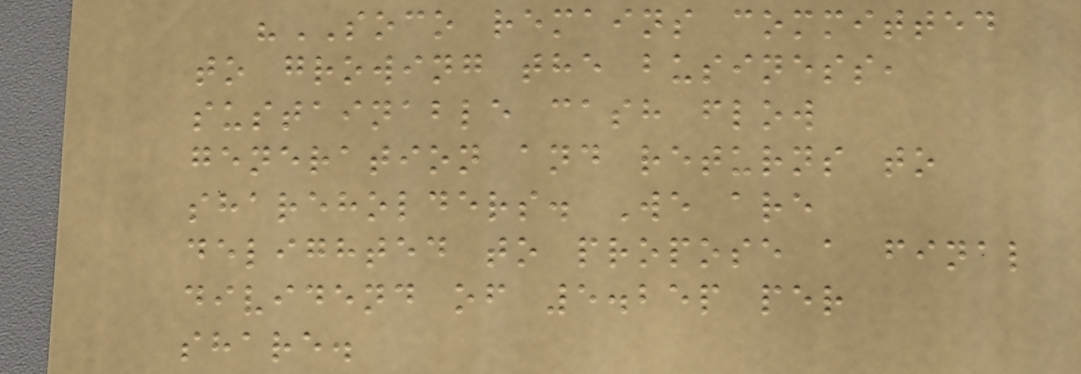"SOCO remains committed
to growing the business,
sustainable cash flow
generation and returns to
shareholders. We are
delighted to propose a final
dividend of 5.25p per
share.
